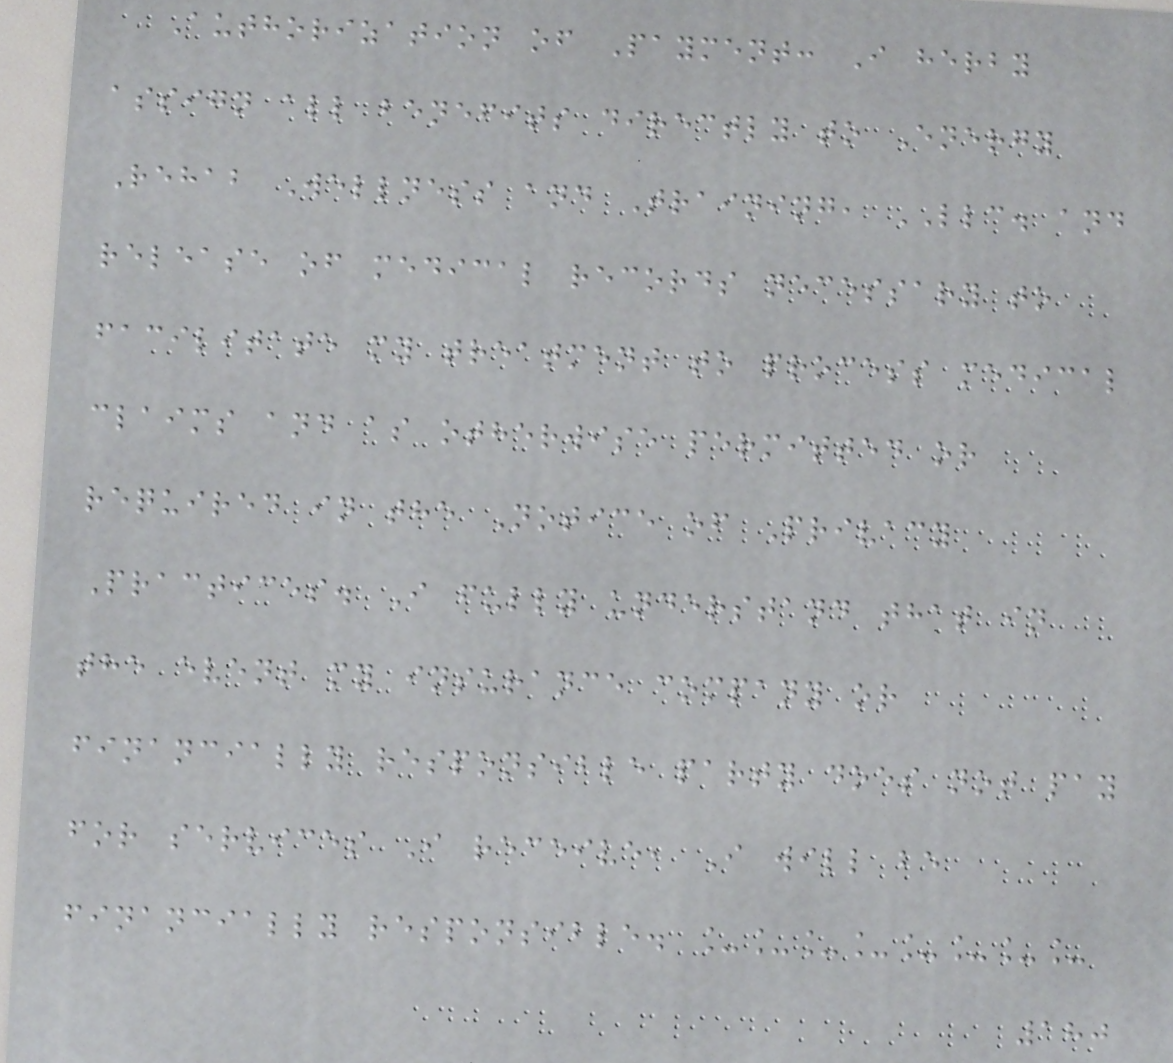Authorization of Payment: I herby
assign all benefits directly to Energy
Rehab Wellness and Training, LLC. and
release of medical records necessary to
facilitate my treatment to process medical
claims and as otherwise permitted or
required in the Notice of Privacy
Practices. I fully understand that in
the event my insurance company or
financially responsible party does not pay
for services I receive, I will be
financially responsible. ________
180
